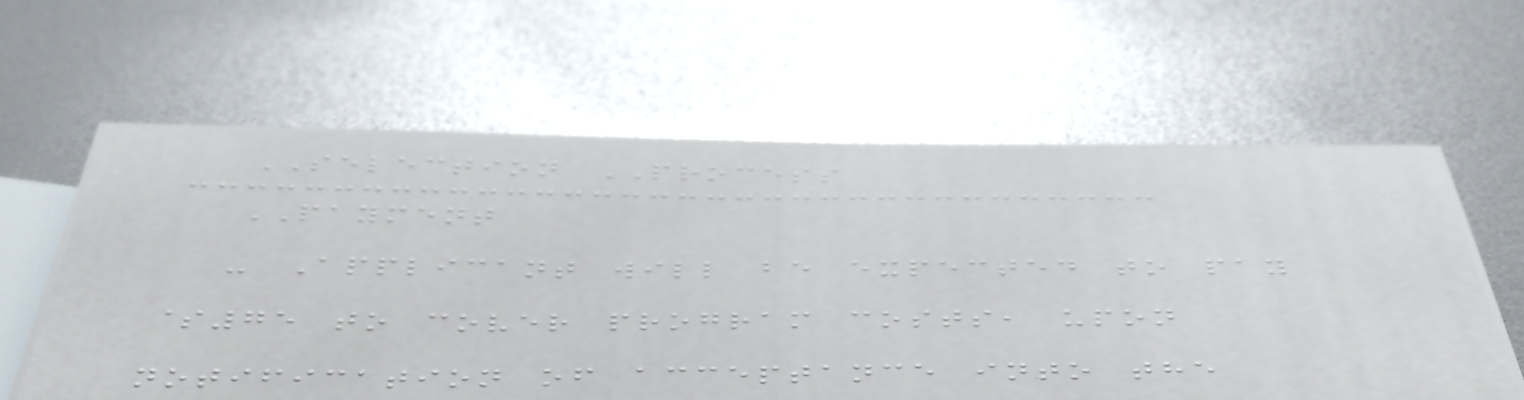SELECTION PROCESS
PAYMENT
- Applicant will be expected to pay
$75 to cover program costs, upon
notification of acceptance into the
